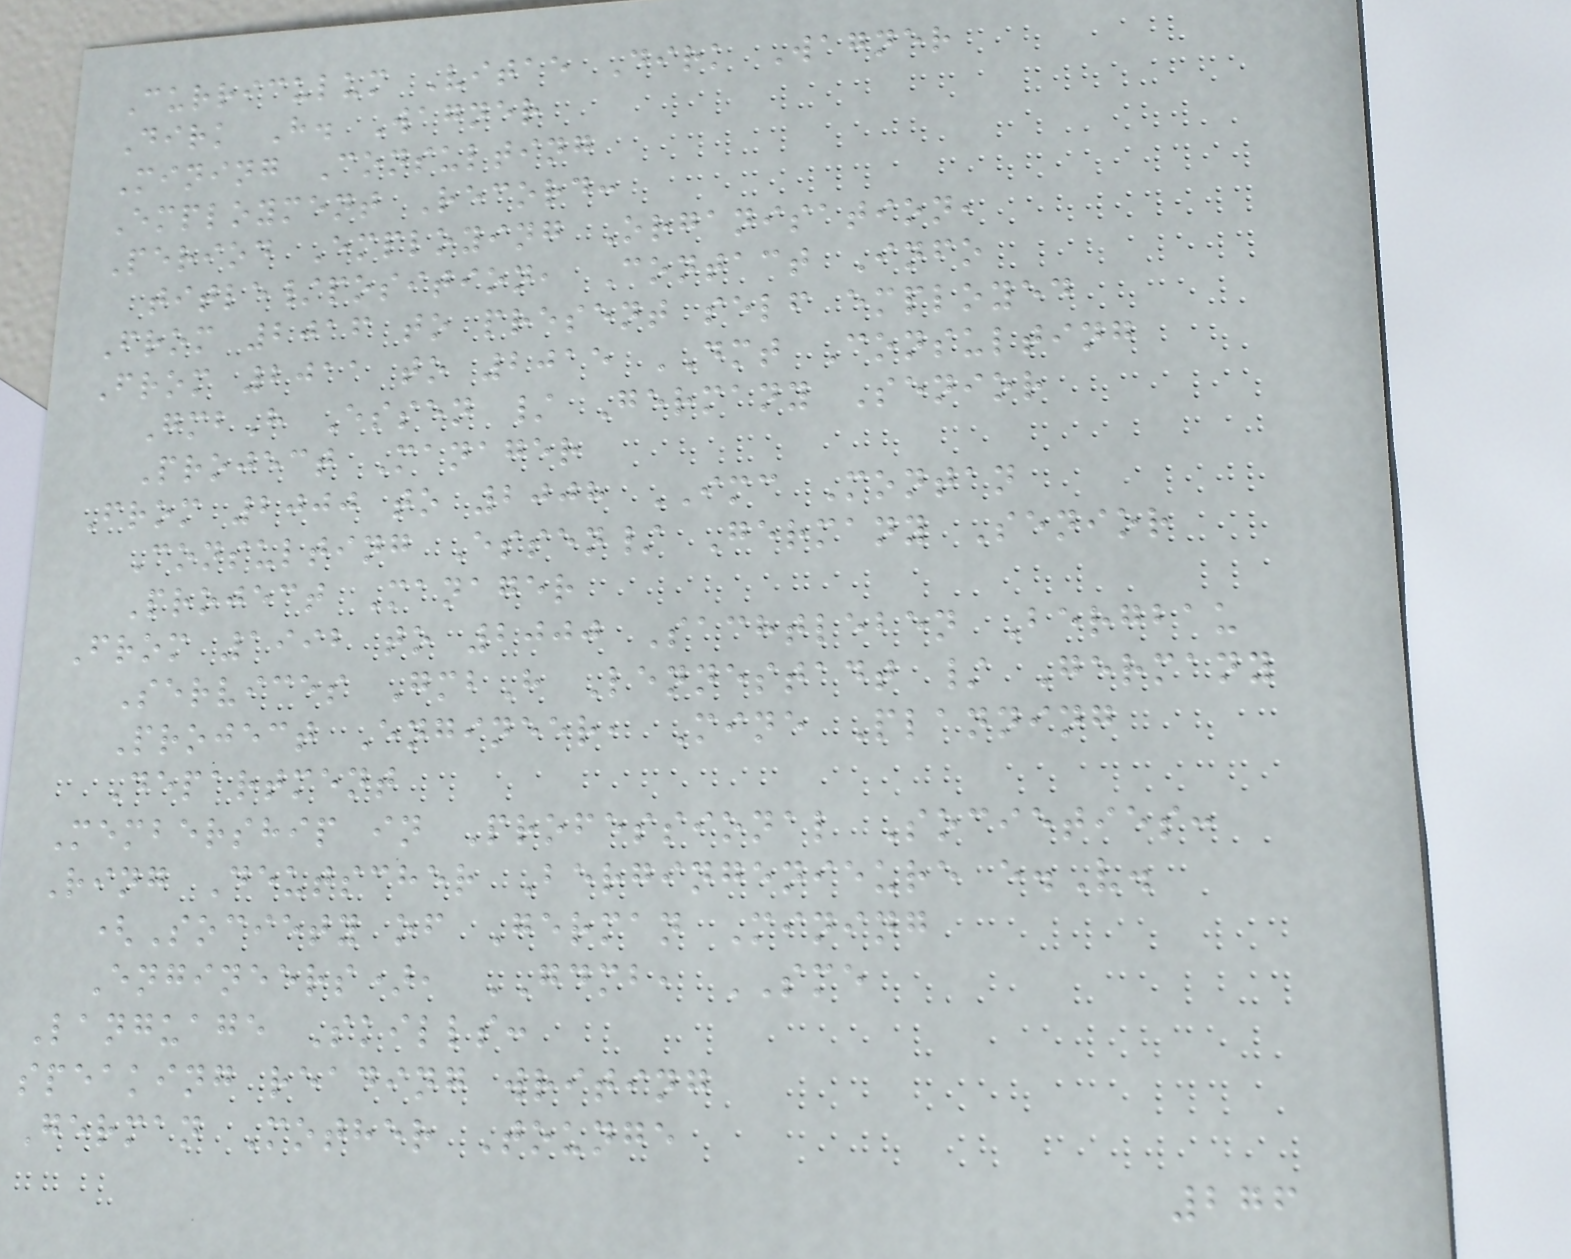Curriculum Vitae Dirk Wagner
Dirk H. Wagner
Mining Consulting
Employment Record:
Period Employing Organisation,
title/position, Contact Info
From 2016 to present self employed
From 2011 to 2015 DMT Consulting
GmbH Essen / Germany Senior
Project Manager
From 2000 to 2008 IMC Montan
Consulting Essen/ Germany Senior
Project Manager
From 1992 to 2000 Sachtleben Bergbau
Services GmbH Lennestadt / Germany
Project Engineer, Mine Planning
Department
Membership in Professional Societies:
Ring Deutscher Bergingenieure e.V.
(Society of German Mining
Engineers), GDMB, SME
Language Skills:
speaking reading writing
German Mother Tounge
276
